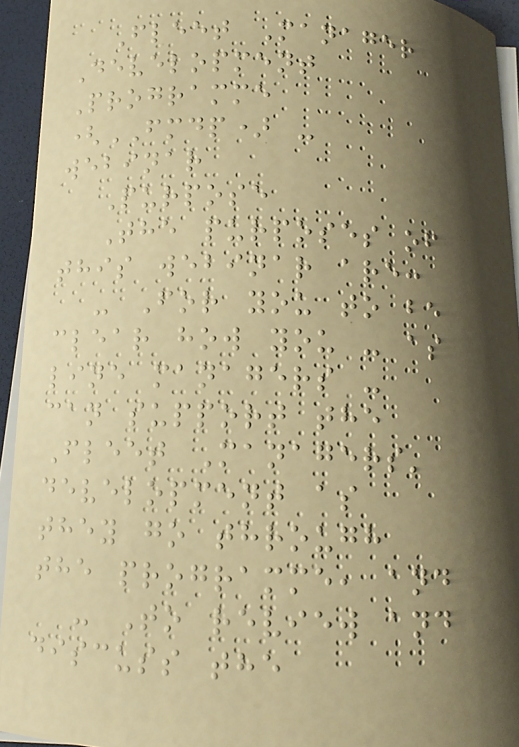Fleet Manager
Development
Programme
(FMDP) -
webinar
Purpose
The purposes of
this webinar are:
- For you to be
clear how you - as
line managers -
can support the
Fleet Managers'
development as
they go through
the programme, and
- To review and
discuss the
